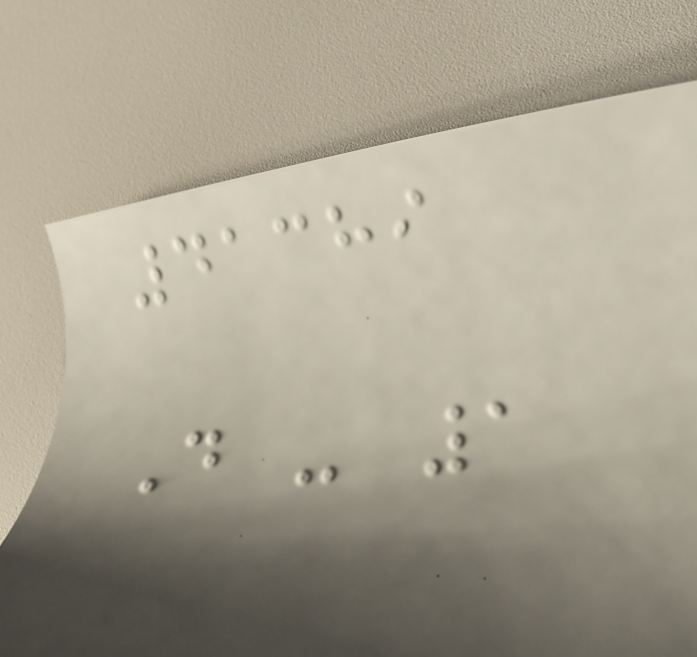41389
D - 1
